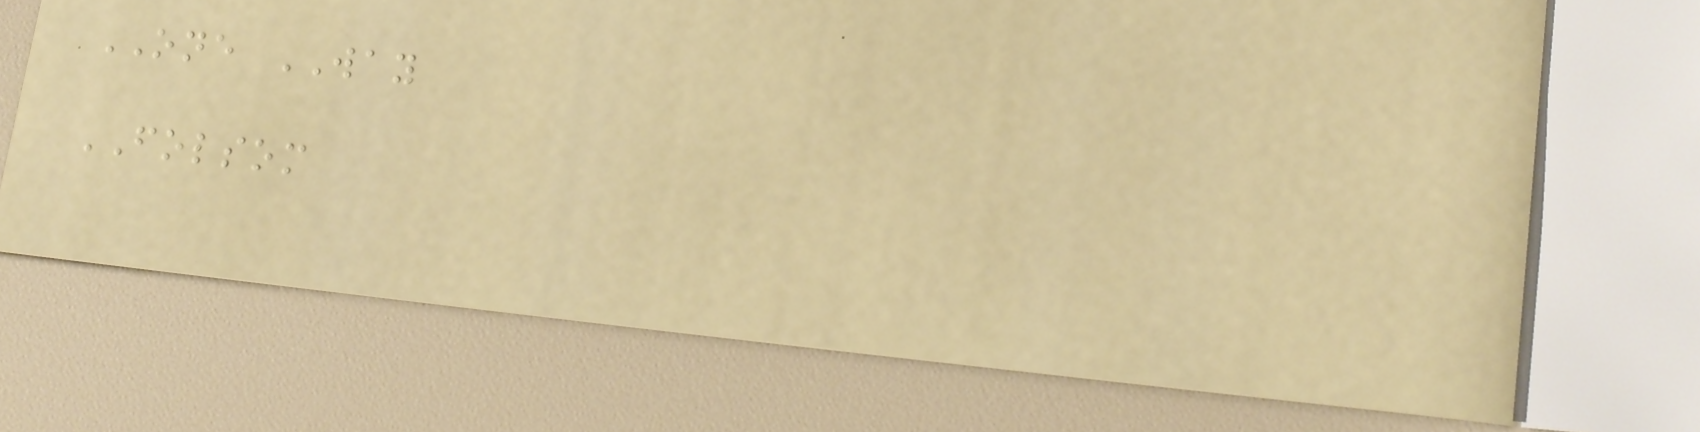ONE WAY
FOLSOM
